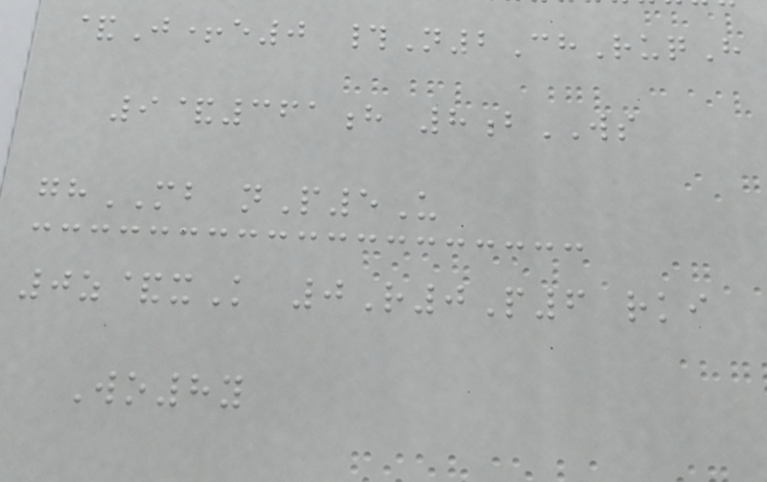&J+e0 #N2ChRuqH
9&361h 8bWS
ghMB nP5U
0z&xK 0R0P6 rki
Wo8y
